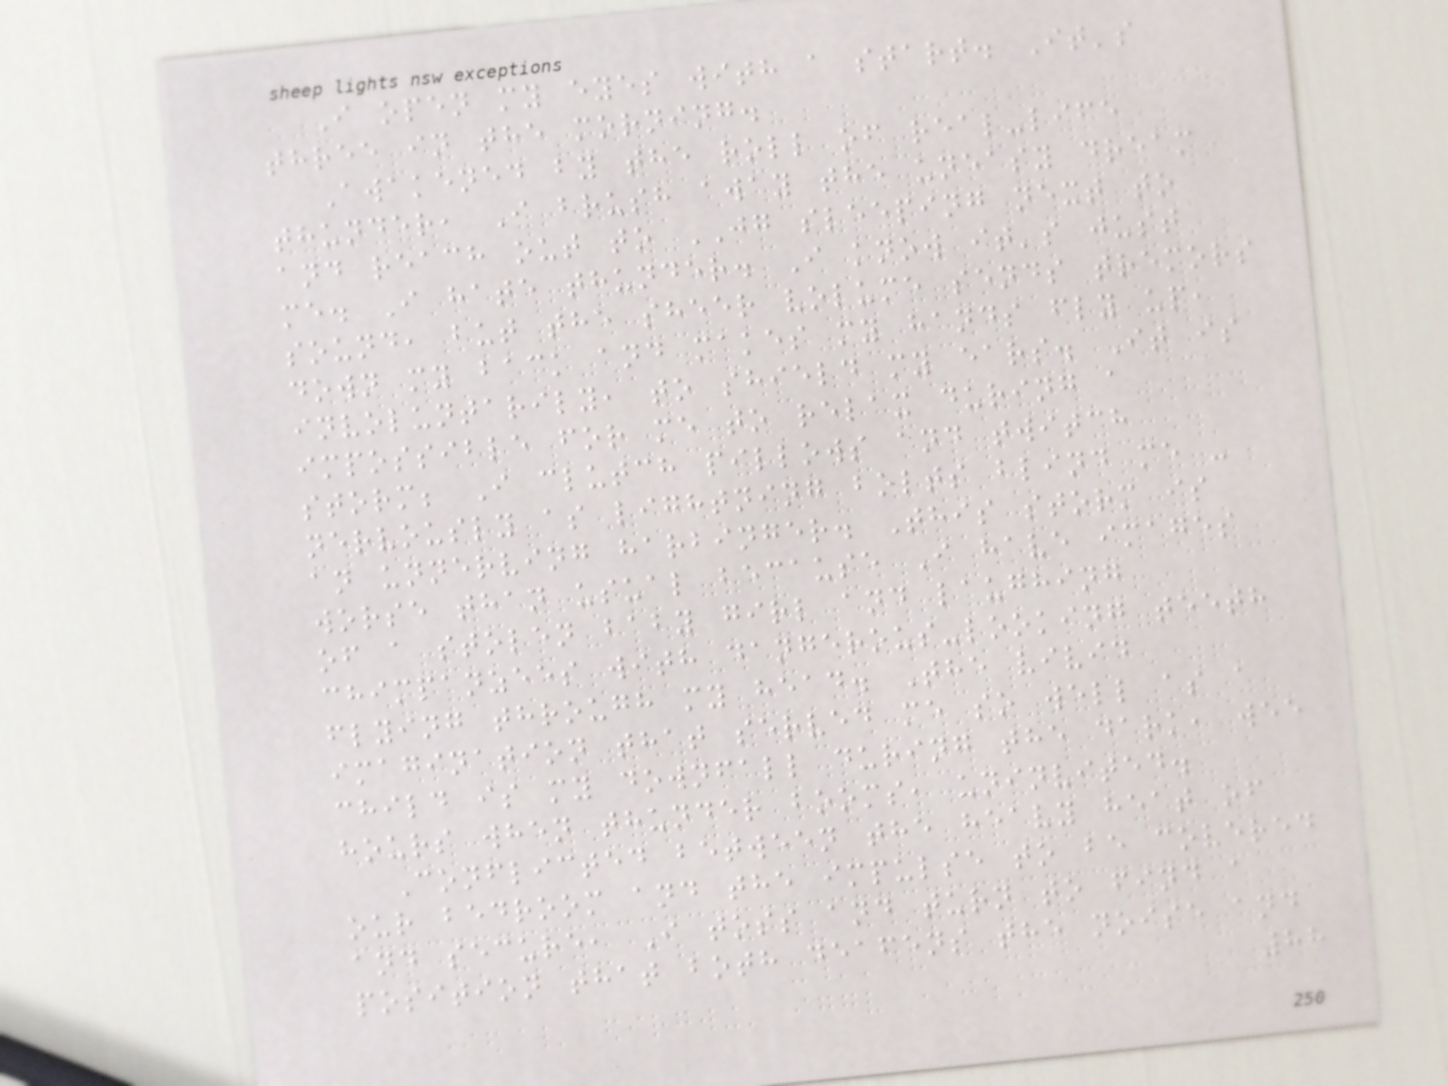I open my eyes with a start. It's
three in the morning.
Awakened by the roll of real-life
thunder, I brush away the uneasy dream
and reach out to JG sleeping next to
me. I hate thunder. I know it's just
sound, but the sheer volume sends tremors
down my back and makes my hands fly up,
involuntarily, to shield my ears. It is
impossible for me to relax during a
storm; I clutch pillows and twitch
nervously as lightning bolts blind me -
an unnerving harbinger. This storm is
worse than usual because I have images
of a stolen baby girl and laughing
chimpanzees with dangerous-looking teeth
flying through my head. The vivid
imagination that served me so well as a
child is my downfall during the dark, wee
hours when thunder booms, uninvited.
Conflicted between the heavy heat of
our bedroom and the impulse to be covered
and secure, I toss and turn to find a
position that both deafens the noise and
88
